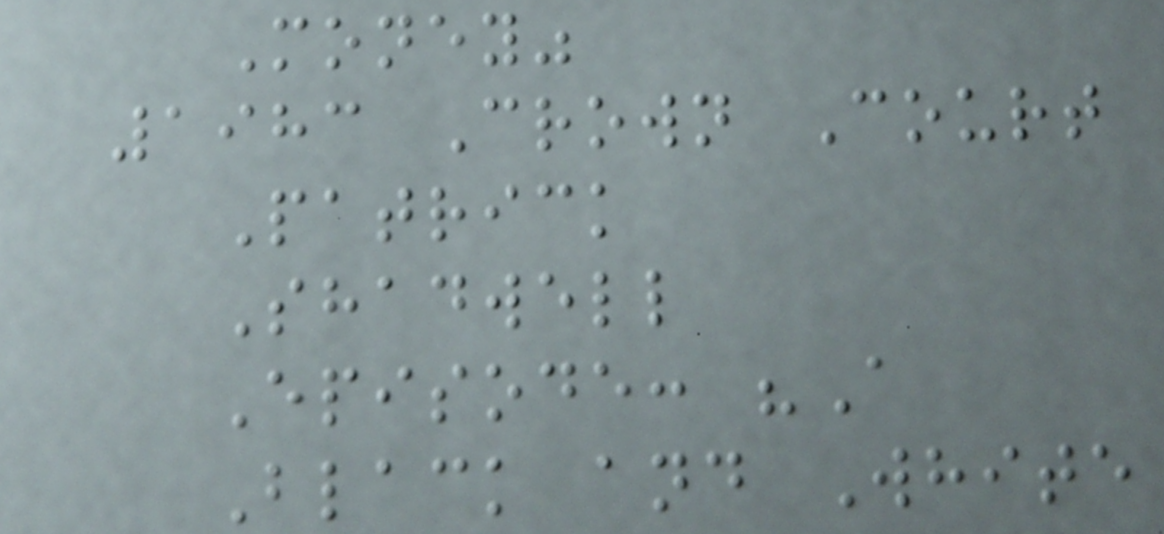Money"
1983 Crown Court
Patrick
Shadwell
Episode: "A
Black and White
